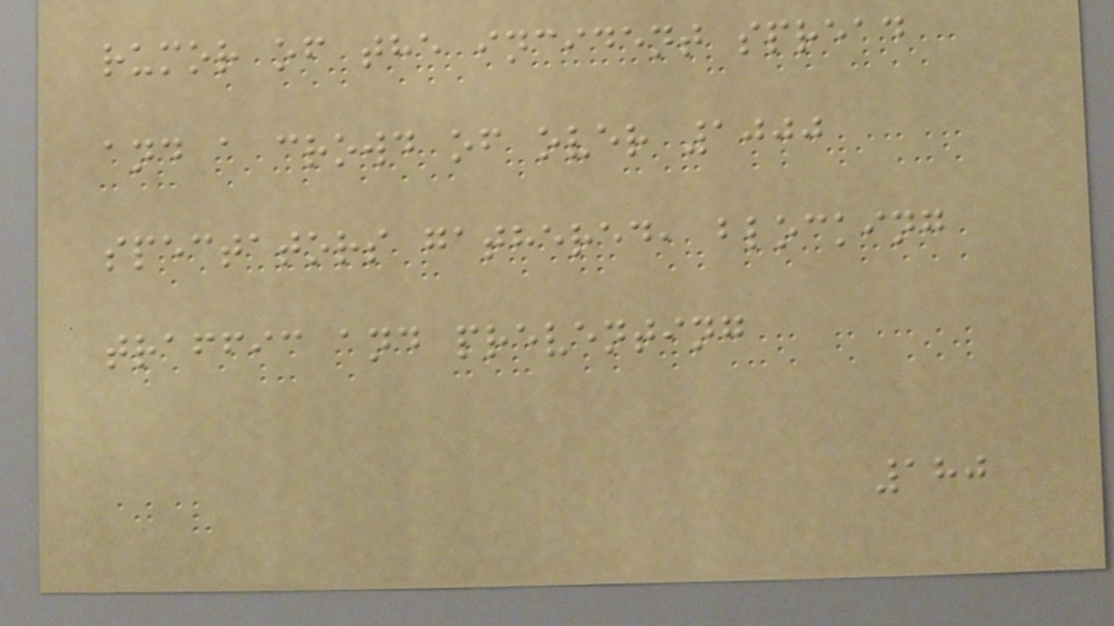rumor of the incident spread
and a crowd of over 1000
spectators gathered, blocking
traffic and preventing
180
